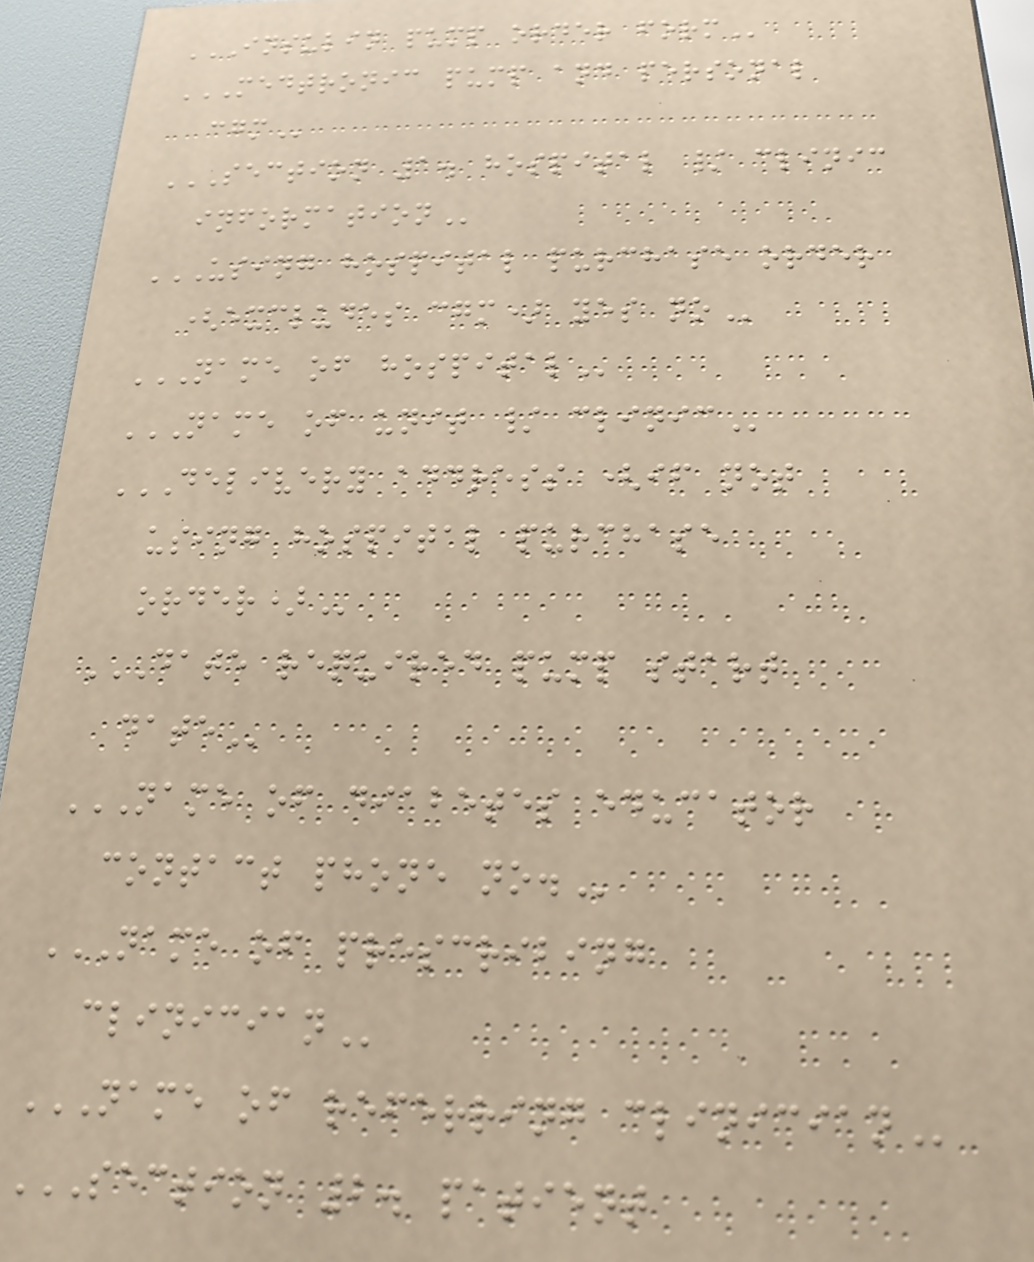INSULIN PUMP ORDER FORM
MEDTRONIC PUMP AND PERSONAL
CGM
SECTION 1. HOSPITAL / CLINIC
INFORMATION
USING HOSPITAL PURCHASE ORDER
(EXCLUDES CGM) YES NO
NAME OF HOSPITAL
NAME OF UNIT / CLINIC
DELIVERY ADDRESS (IF NOT
USING HOSPITAL PURCHASE
ORDER)
DATE REQUIRED PUMP START
DATE
NAME OF DIABETES EDUCATOR
CONTACT PHONE NO.
NAME OF PRESCRIBING
CLINICIAN
NAME OF REFERRING CLINICIAN
SECTION 2. PATIENT
